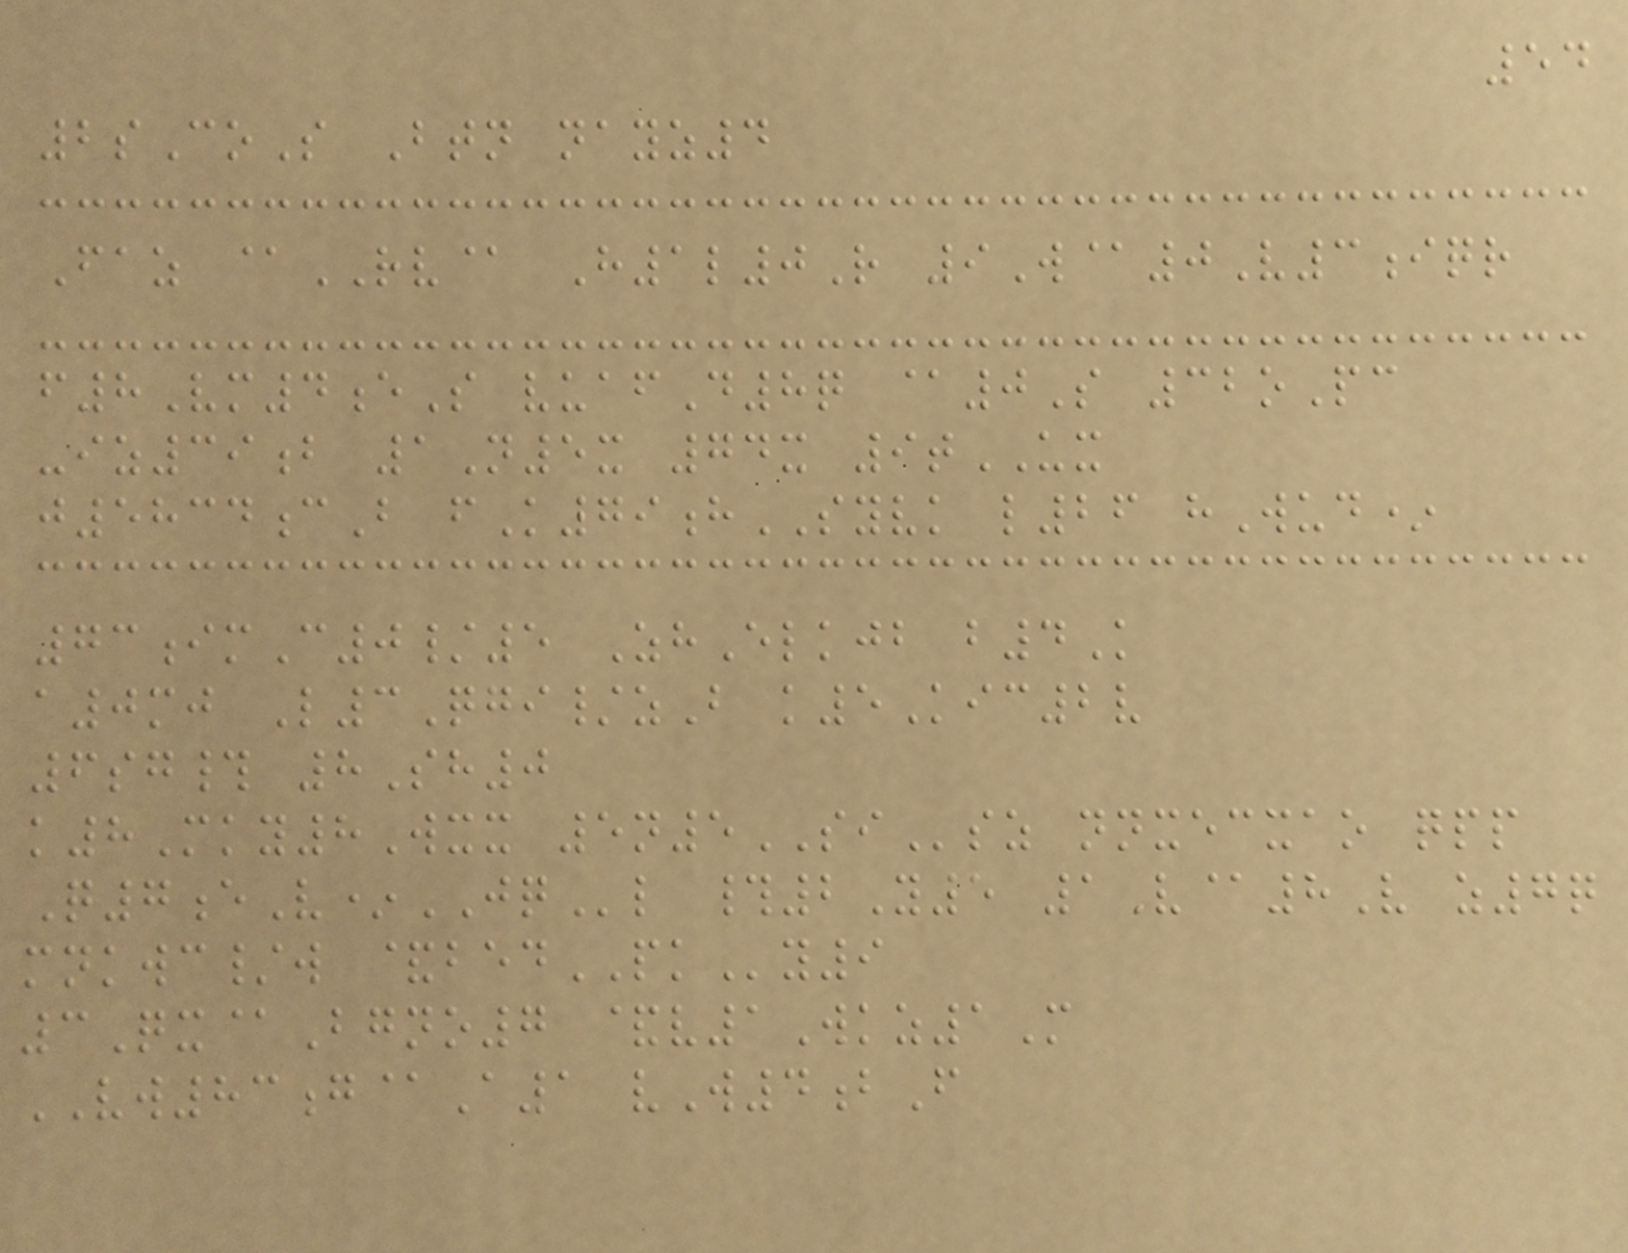54
2sCoS Btn nayz4
Faz @RV@ H1l0R 9W@0V3iqr
f8Vm4eS vuafD8q @0S 32oPc
-iz39b 1N5x 74x 9tUX
j5834cB fK79hSYVK l26 hWud*
73imC0/5 ZhElkjb b4K
a0mj L3Qgi/zB k5Kic2v
6sg# 8Sh0
k8Mky8Wxx 5n5SIsz nnxecxao qpp
Q7eV*JQl #2Y5 1V@8V z7q
mnkwc/w &bedPKy9
3Qx@Bgno7 &v1Wkz1M
VW83g@A1 vW4bF
